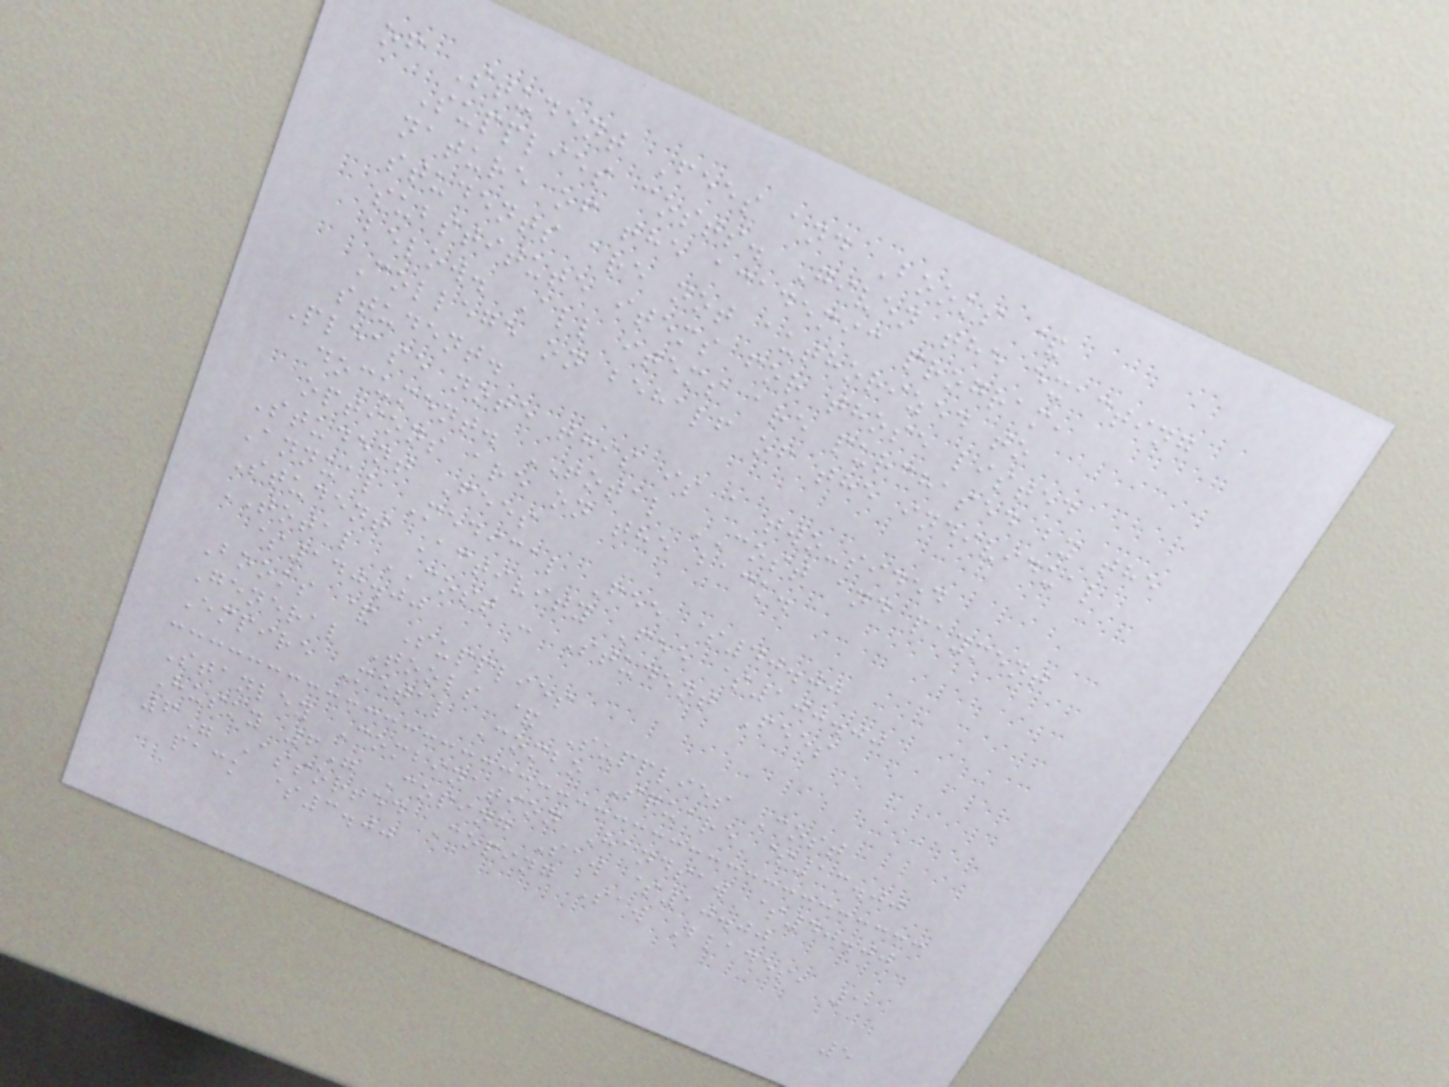of Student Fees and Books &
Supplies costs. Given the exacting
nature of the academic program,
students are not authorized to
substitute items for those listed
below. All items are purchased by the
College on behalf of the individual
student.
Please note this is a two-sided
document. TOTAL COST and payment
options are on the back.
Student Fees
Annual Medical Fee $40.00
Student Activity Fee $100.00
TOTAL COST - Student Fees
$140.00
Books & Supplies
General Tools & Supplies Cost
Empire Metal Combo Square $13.00
Stanley Combination Handsaw $40.00
Husky 6" Coping Saw $10.00
6" Assorted Coping Saw Blades, 1
pack $3.00
5
